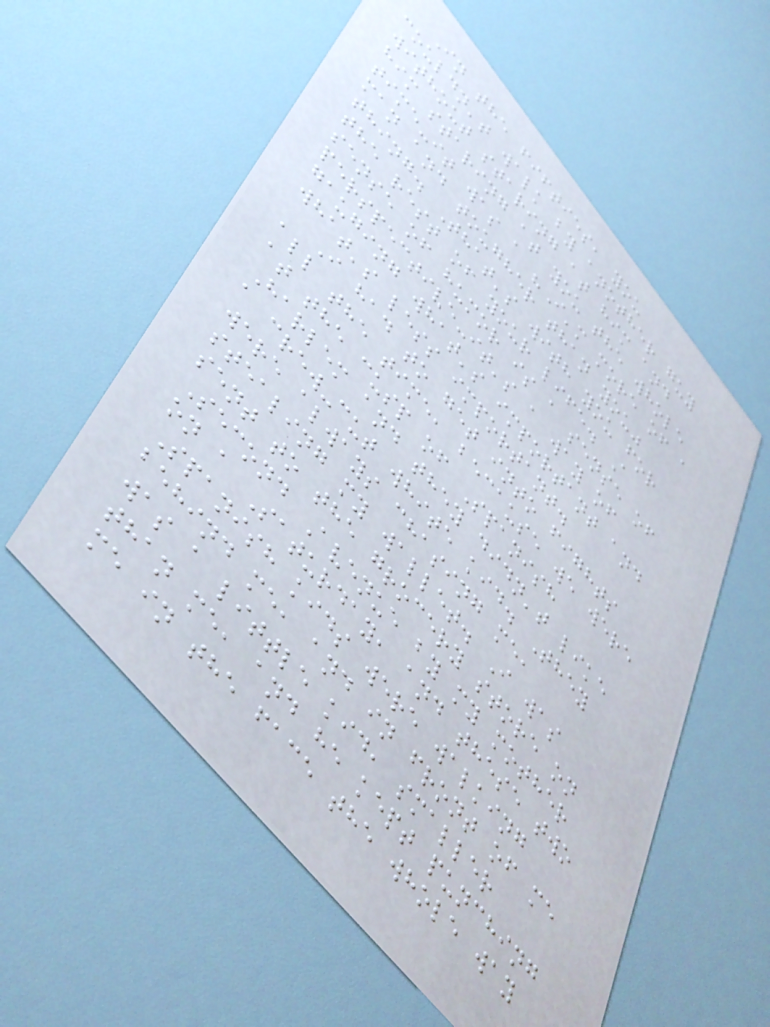In the fifties, you
couldn't walk by another guy
without staring at him and
him staring at you the whole
time-it was a "I'm more of a
man and tougher than you"
thing. That's with you for
the rest of your life. A
sense of humor is a sense of
perspective-it's a way of
gauging what's important and
what's less important.
I had to get into fights
all the time, because we were
at the cusp of Spanish
Harlem and they didn't like
a crew-cut white kid. They
were always chasing me,
stealing my wallet. I was
sent to the grocery store on
Second Avenue by my mother
on a Saturday, and these two
Spanish kids were walking
behind me, and in front of me
was a little kid, smaller
than me, and he kept punching
me in the face the whole way
